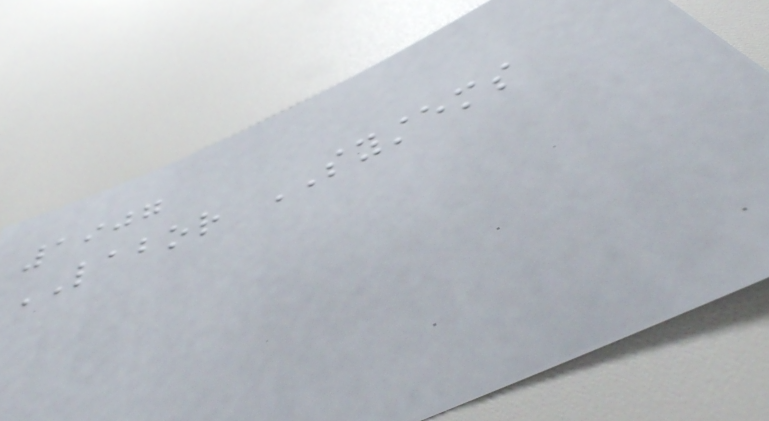1907
LABOR SYSTEMS
